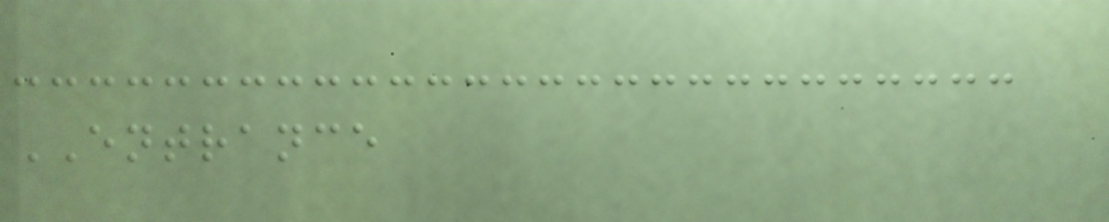ENTRANCE
